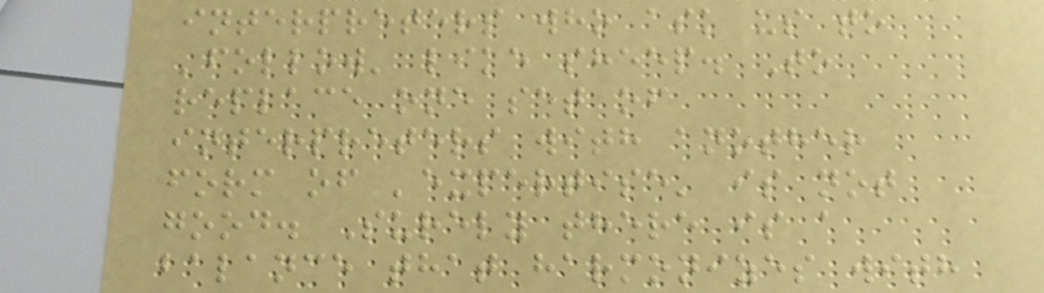interpreters who ask us to
'follow' like sheep. To
replace one set of
interpreters with another
form of 'expertise' is not
good. Surely there is a
balance that harmonizes with
